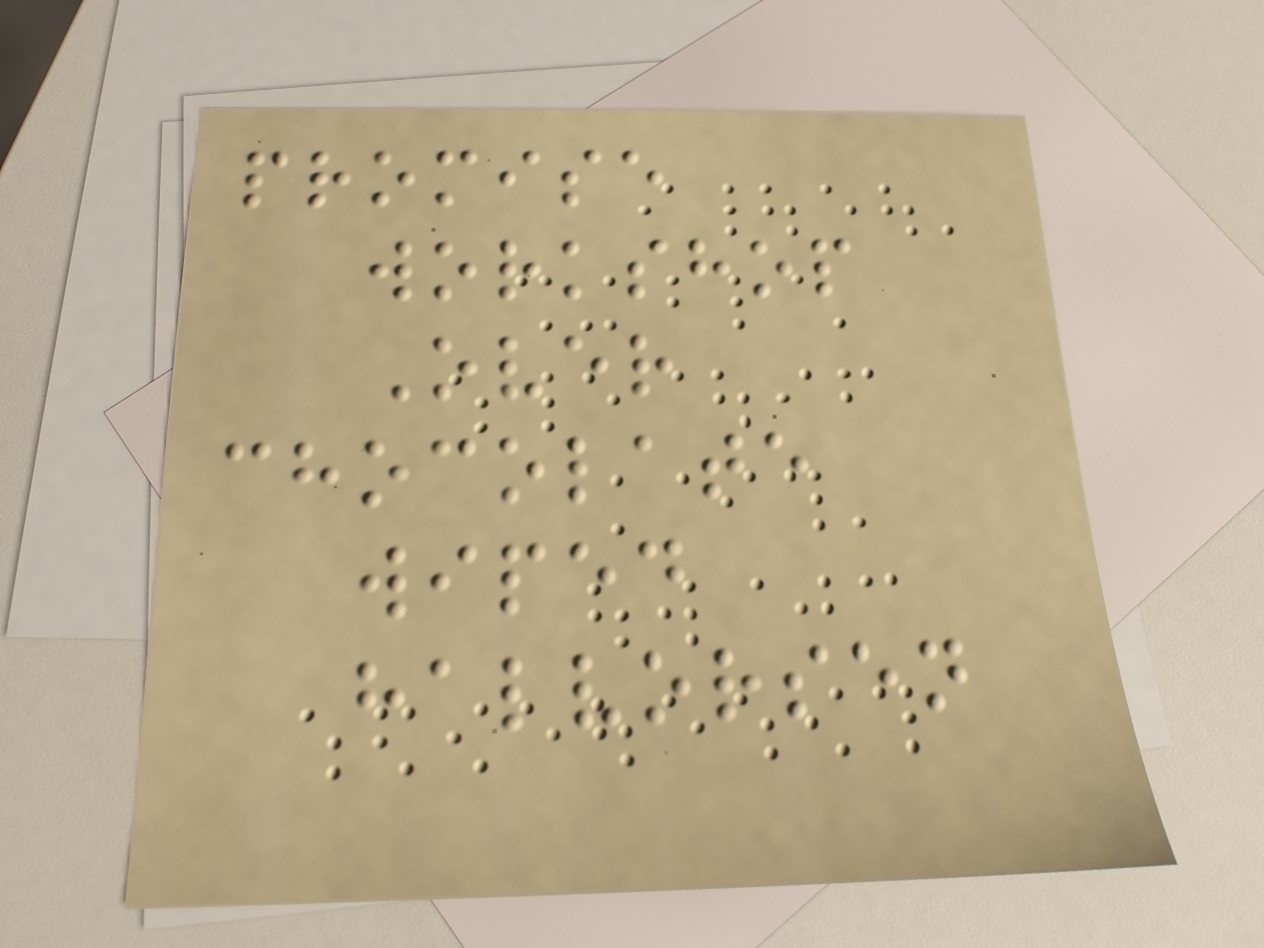promise
workshop
Over
chocolate
wiped
halvorsen
